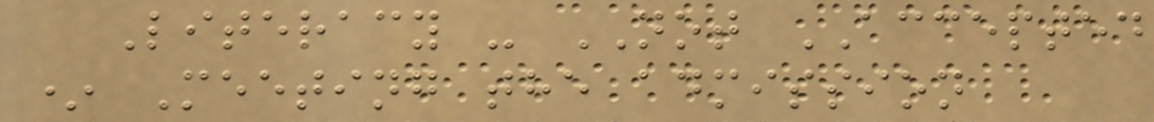Literacy - NOT ACCEPTED
* Meeting the admission
